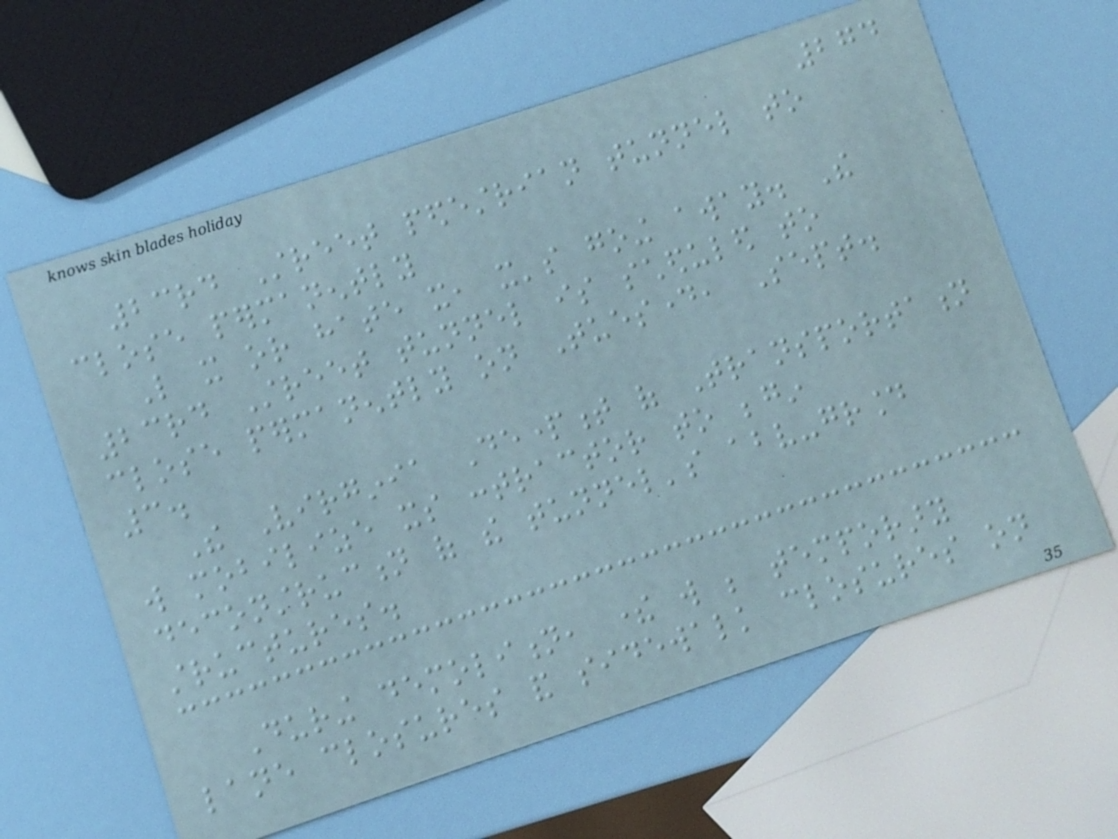274
23rd Street pedestrian tunnel to
close permanently
Like it or hate it, it's going away. The
23rd Street tunnel is scheduled to
close permanently on Tuesday, Sept.
3.
The Virginia Department of Transportation
will mobilize its contractor to begin
deconstruction of the tunnel's above-ground
structures.
During demolition, there will be temporary
lane closures and sidewalk closures on
